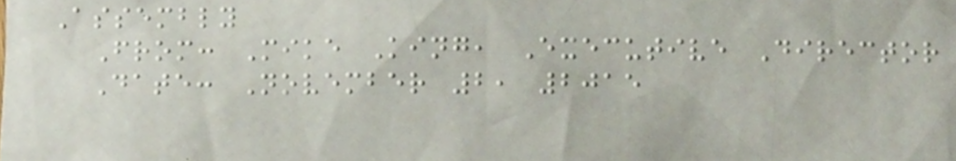Assembly
From: Mike King, Executive Director
Date: November 2, 2015
